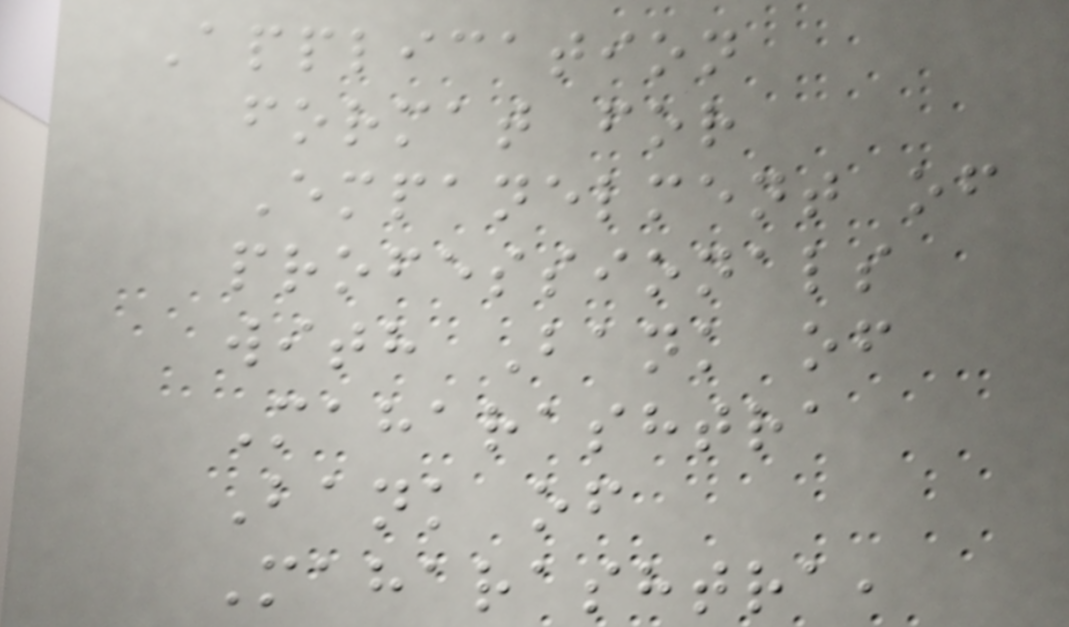Application
format for
Empanelment of
professionals
with Bank of
Maharashtra
Bank of
Maharashtra,
